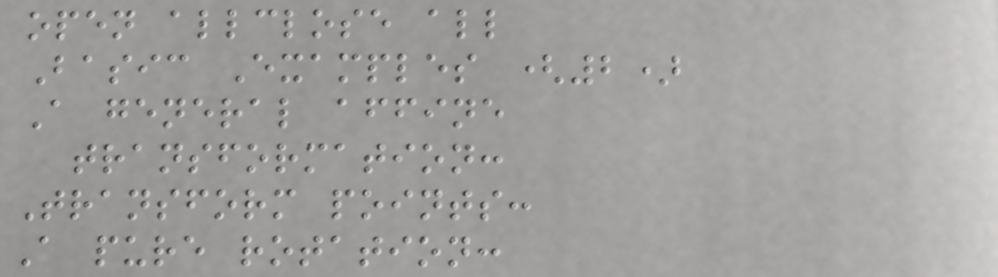open allclose all
Basic Examples (2)
A general affine
transformation:
Transform points:
A pure rotation:
